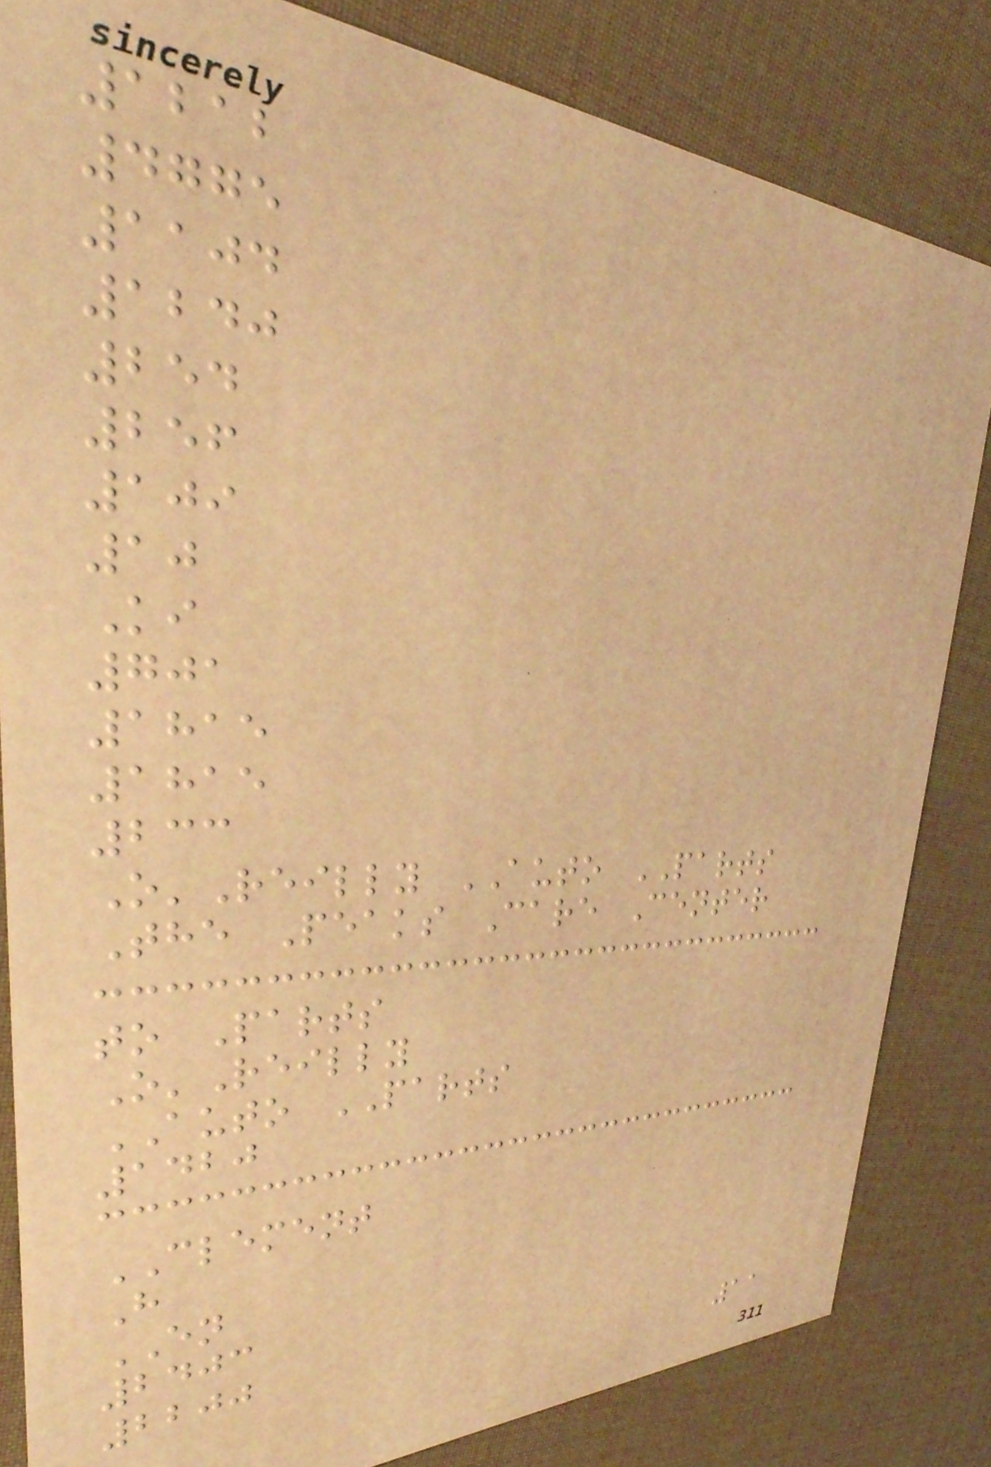1212
4775
1104
1240
254
256
109
10
Ki
701
1815
1815
233
O'Reilly AUTO PARTS
The Peaks Care Center
to Parts
O'Reilly
AUTO PARTS
1420
CLEMENT
H
EN
2403
2200
11
